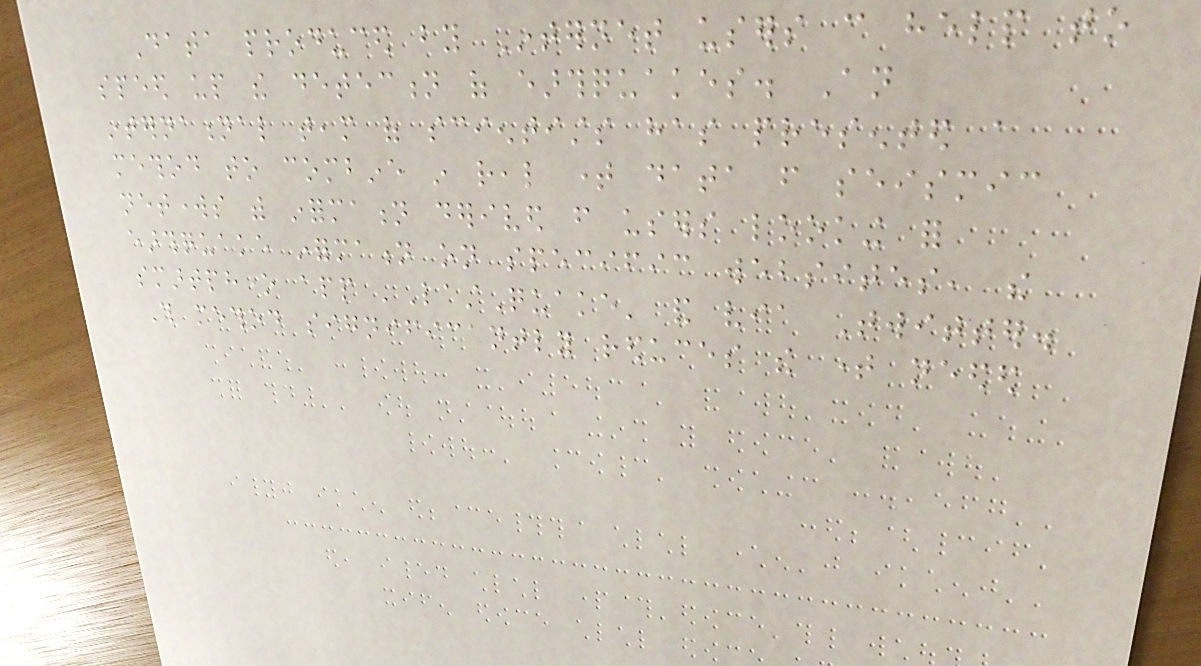Data produced by Internet users can help to
speed up the detection of earthquakes. An
international team of scientists has presented a
method to combine in real time data from seismic
networks with information derived from users looking for
earthquake information on specific websites, the
smartphone app 'LastQuake' and via Twitter.
This method significantly reduces the time needed
